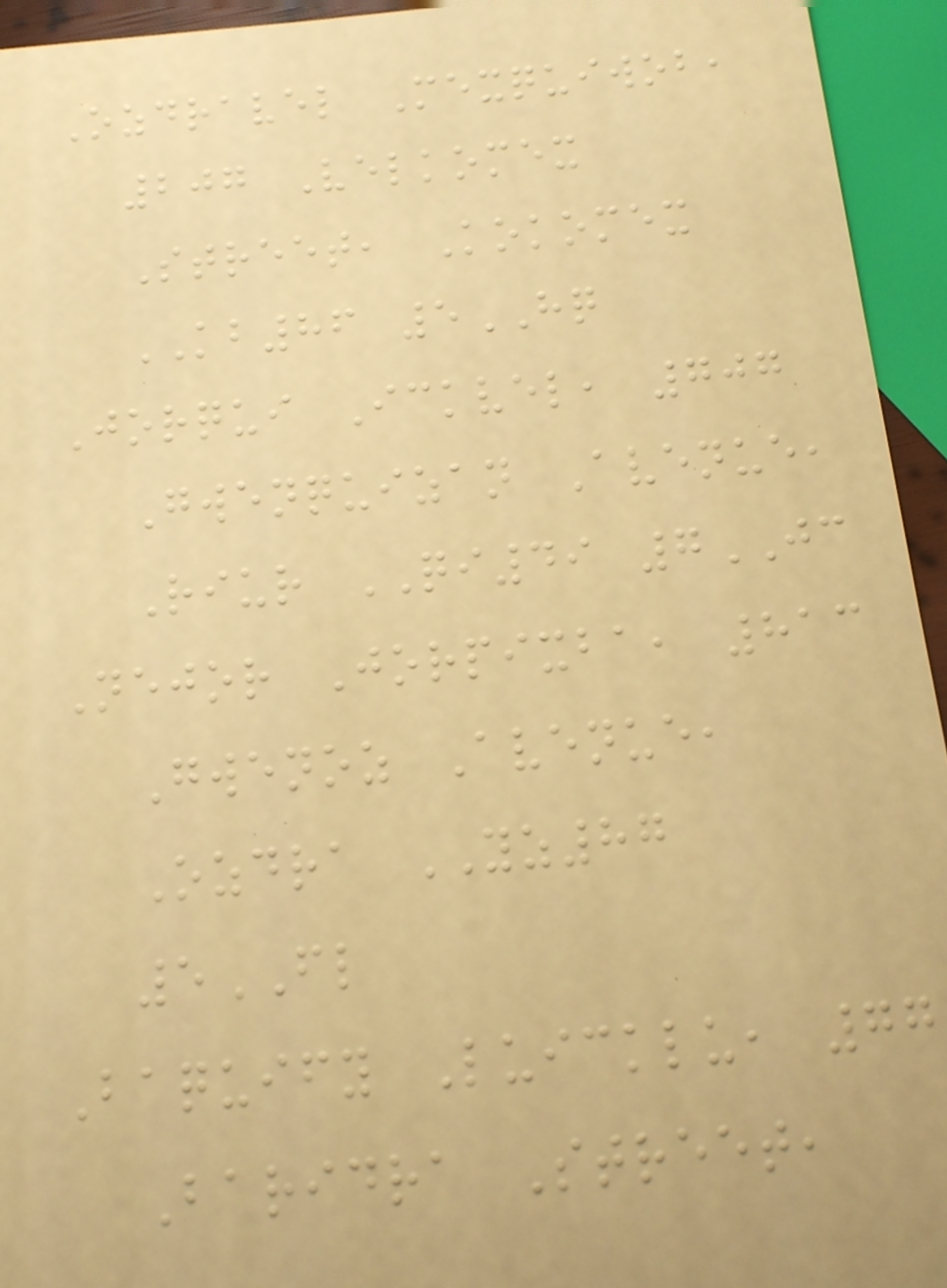Ozdravel Mexquiwob,
207 Velkomex
Street, Kokomex
KB86 5HQ
Jorqui Ickvel, 707
Gwenquizan Avenue,
Riur QI49 7JC
Nejor Jorpixba, 813
Gwenoz Avenue,
Ozdra YZ87
5FL
Baquify Luicklu, 77
Baridra Street,
